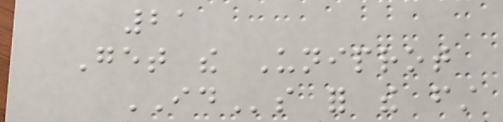21
Get the Uniprot
IDs for the first
